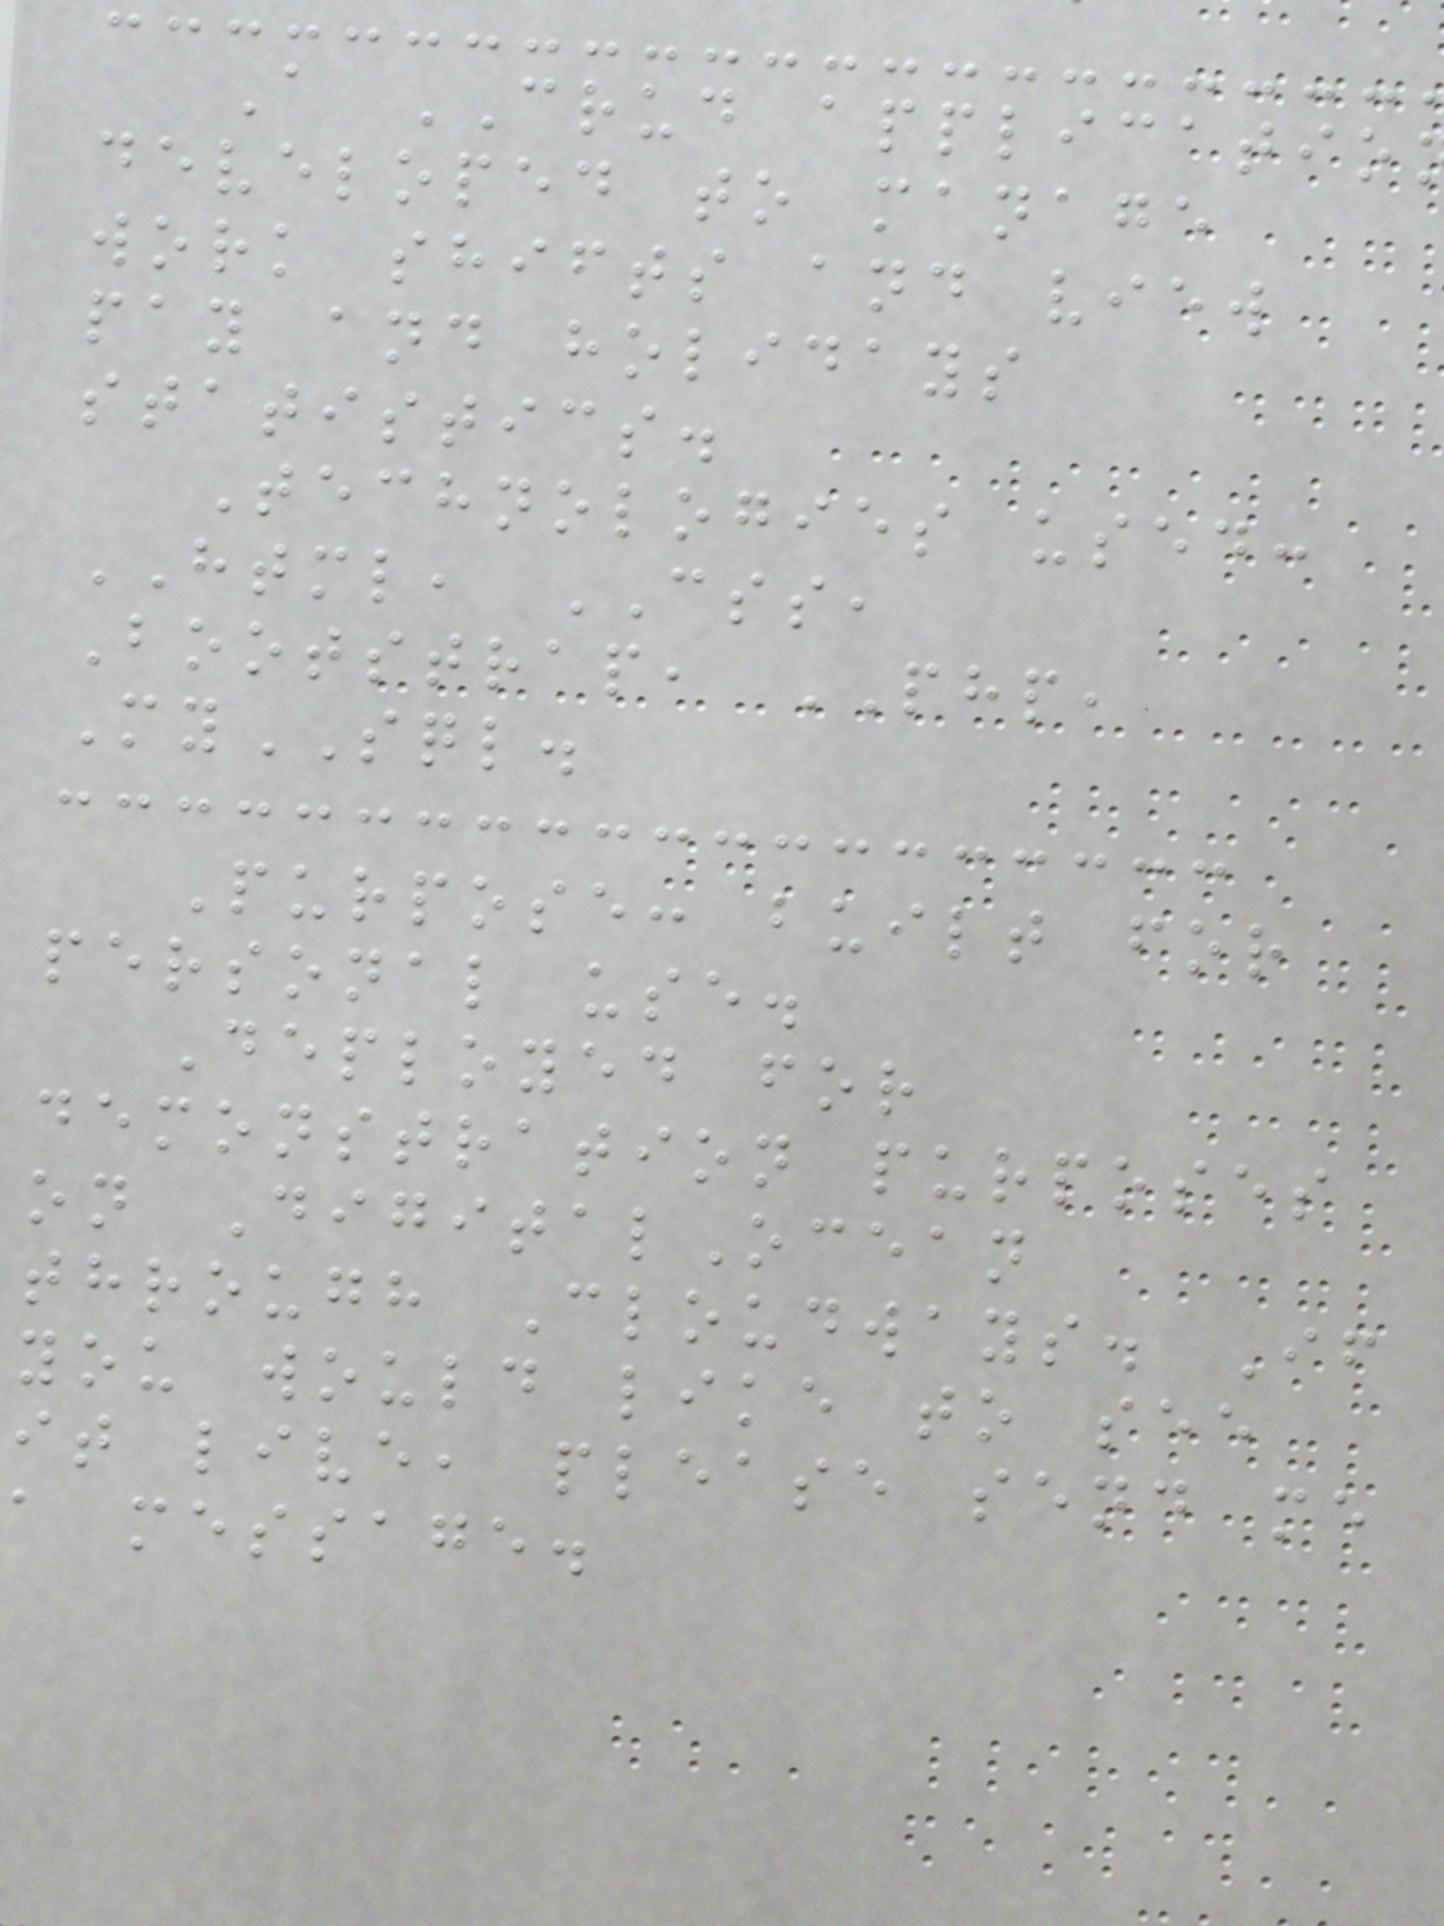A CRUD applicatio
developed to manage
work shifts and view
pay and holidays
statistics.
Technologies used:
HTML, CSS,
Bootstrap, PHP,
MySQL.
Purpose: built for
personal use.
Deployed for
demonstration purposes
on DigitalOcean
through Cloudways. If
you would like to see
it live, please send me
a message.
